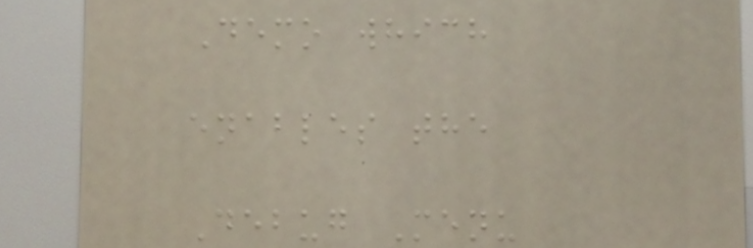Demo which
enables the
Debug Menu
